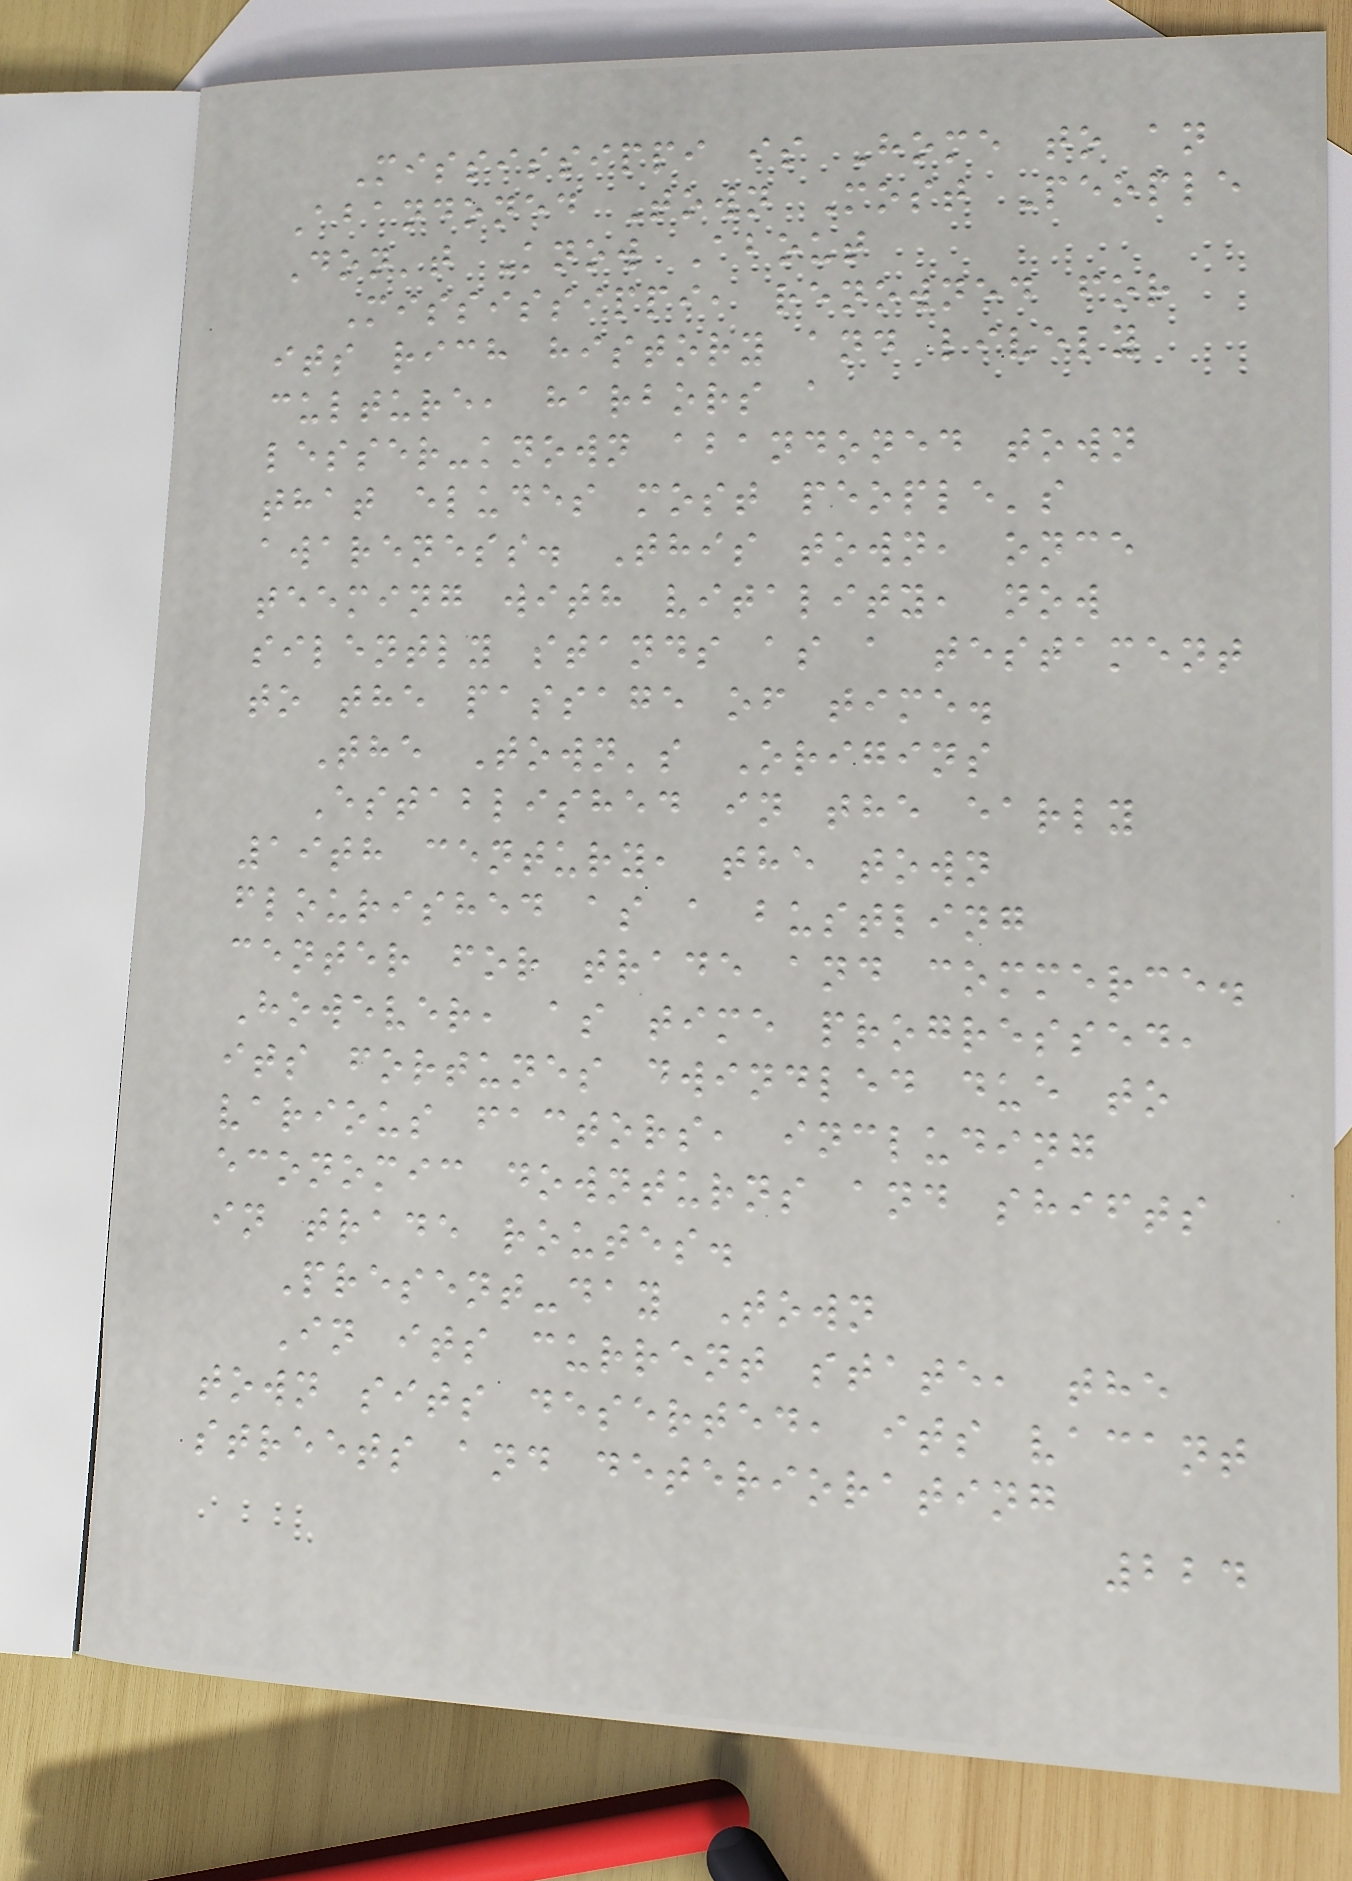Mississippi is Home to an
Abandoned Town Most People
Don't Know About
Mississippi, renowned for
its rich history and lively
culture, harbors a
lesser-known abandoned town
that eludes most people's
awareness. This town, once
teeming with vitality, now
silently stands as a testament
to the passage of time.
The Town's Origins
Established in the early
19th century, the town
flourished as a bustling
center for trade and commerce.
However, as time progressed,
its fortunes dwindled due to
various factors, including
economic downturns and shifts
in trade routes.
Present-day Town
In its current state, the
town sits deserted, its vacant
streets and deteriorating
224
